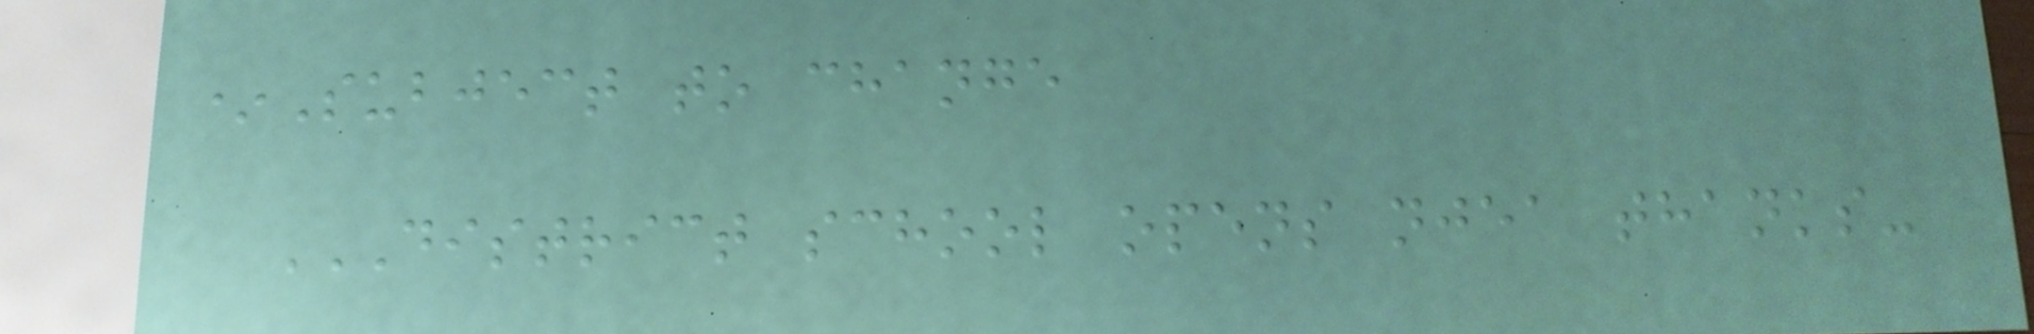*Subject to change
DISTRICT SCHOOL OPENS NJEA THANKS-
